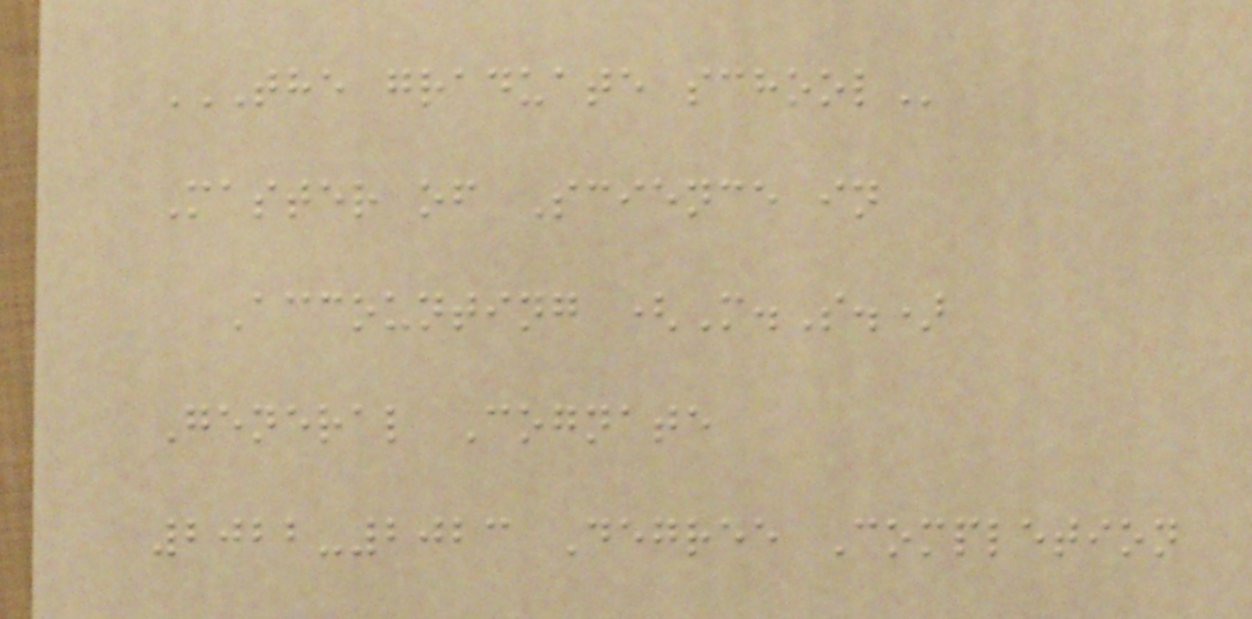THE GRADUATE SCHOOL
Master of Science in
Accounting (M.S.)
General Cognate
2022-2023 Degree Completion
